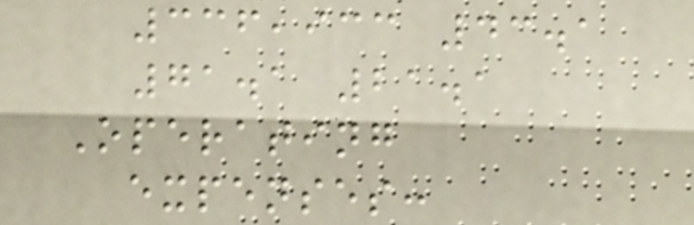336,933 43.1
71.1 21.1
Operating
expenses:
